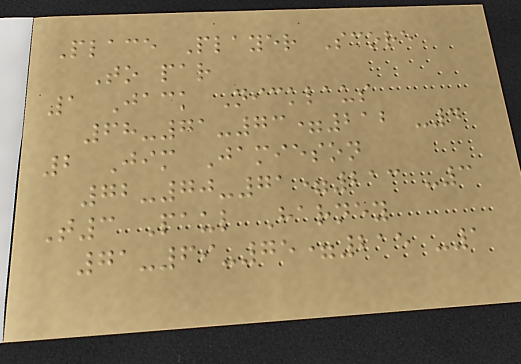Place Player Score
To par
1 Jack Nicklaus
68-71-73=212 -4
2 Jim Jamieson
72-70-71=213 -3
T3 Paul Harney
71-69-75=215 -1
